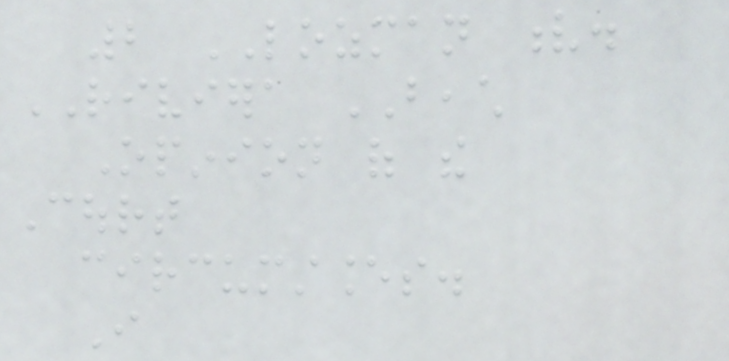2 LOZMAN v.
RIVIERA BEACH
Opinion of the
Court
circumstances.
I
